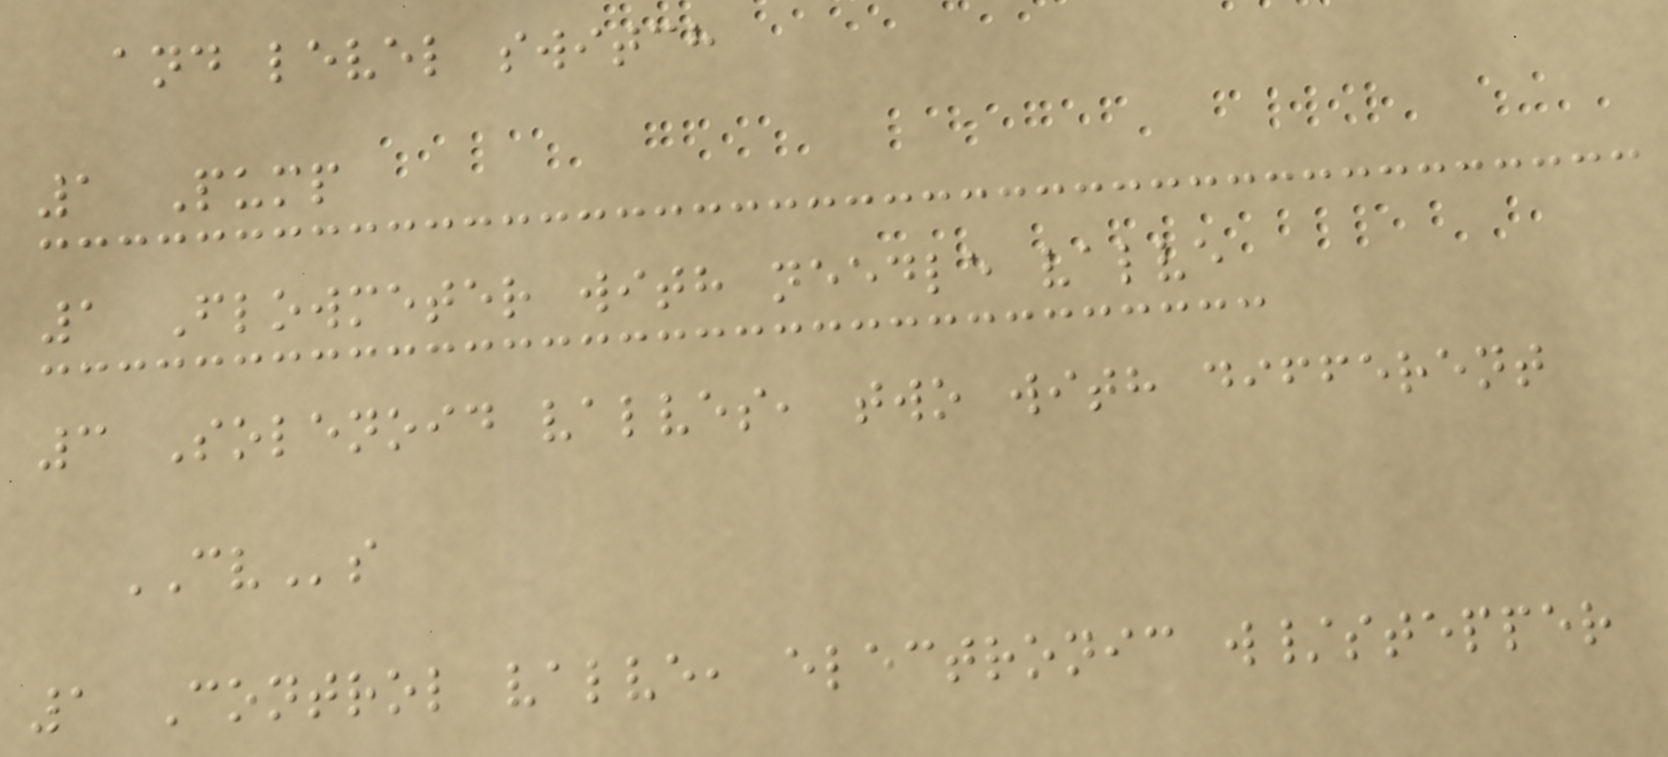and level switch
1 Pump
1 Flowmeter with needle valve
3 Solenoid valves, two with different
CVs
1 Control valve, electronic w/stepper
